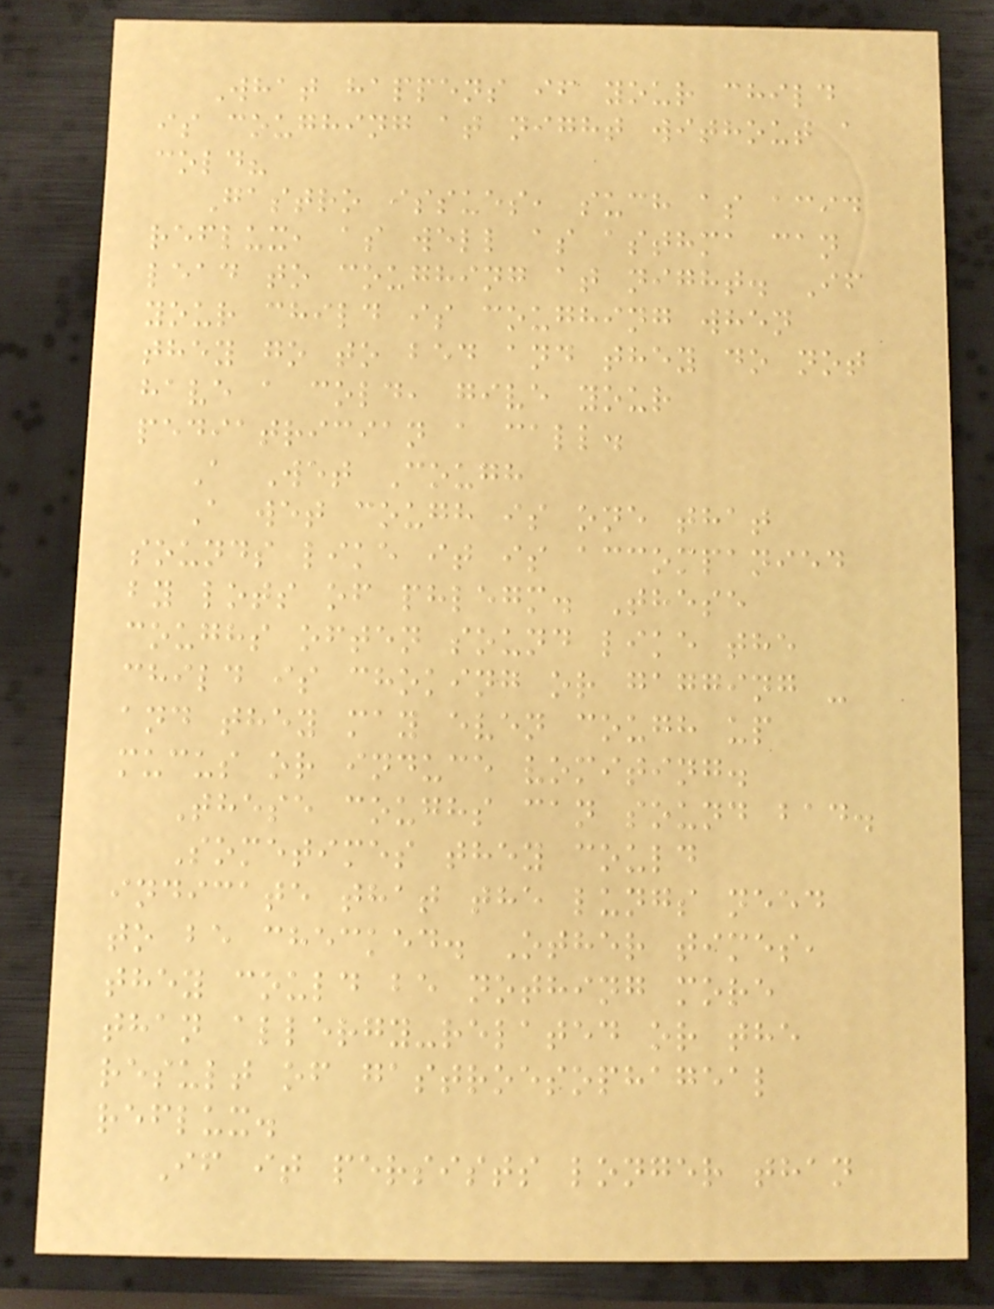What happens if your child
is coughing at night without a
cold?
Gastro issues, such as acid
reflux, as well as asthma can
lead to coughing at night. If
your child is coughing when
they go to bed and they do not
have a cold, give your
pediatrician a call.
A Wet Cough
A wet cough is one that
sounds like it is accompanied
by lots of phlegm. These
coughs often sound like the
child is choking or gagging -
and they may even cough up
mucus or induce vomiting.
These coughs can sound bad.
Sometimes they could
indicate that the lungs need
to be checked. Other times,
they could be nothing more
than allergy-related or the
result of gastroesophageal
reflux.
If it persists longer than
